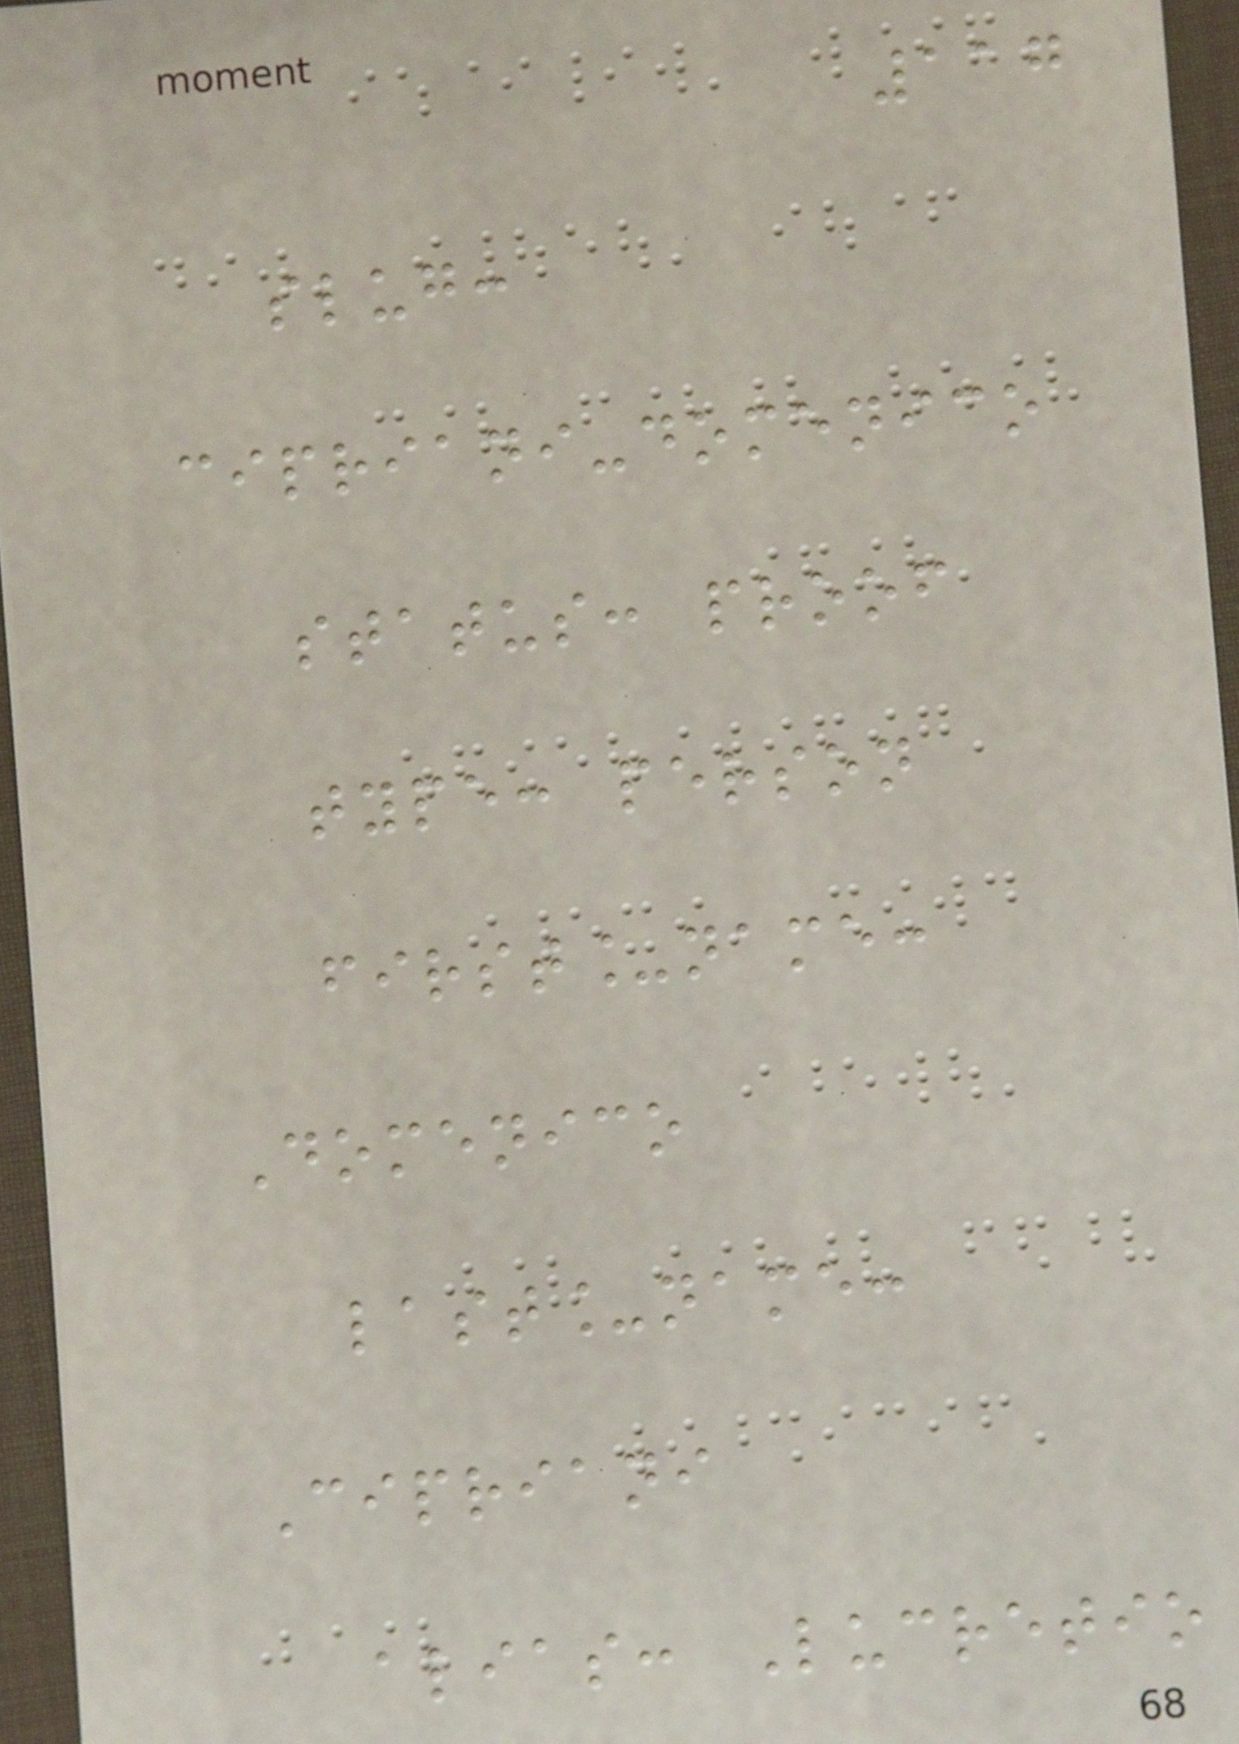117
slug:
cipriani-domenico
status: proof
type: person
first_name:
Domenico
last_name:
Cipriani
alias: Lucretio
